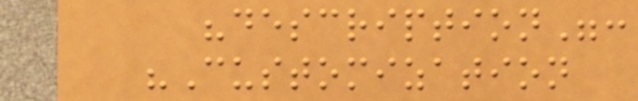"description":
"Customization
